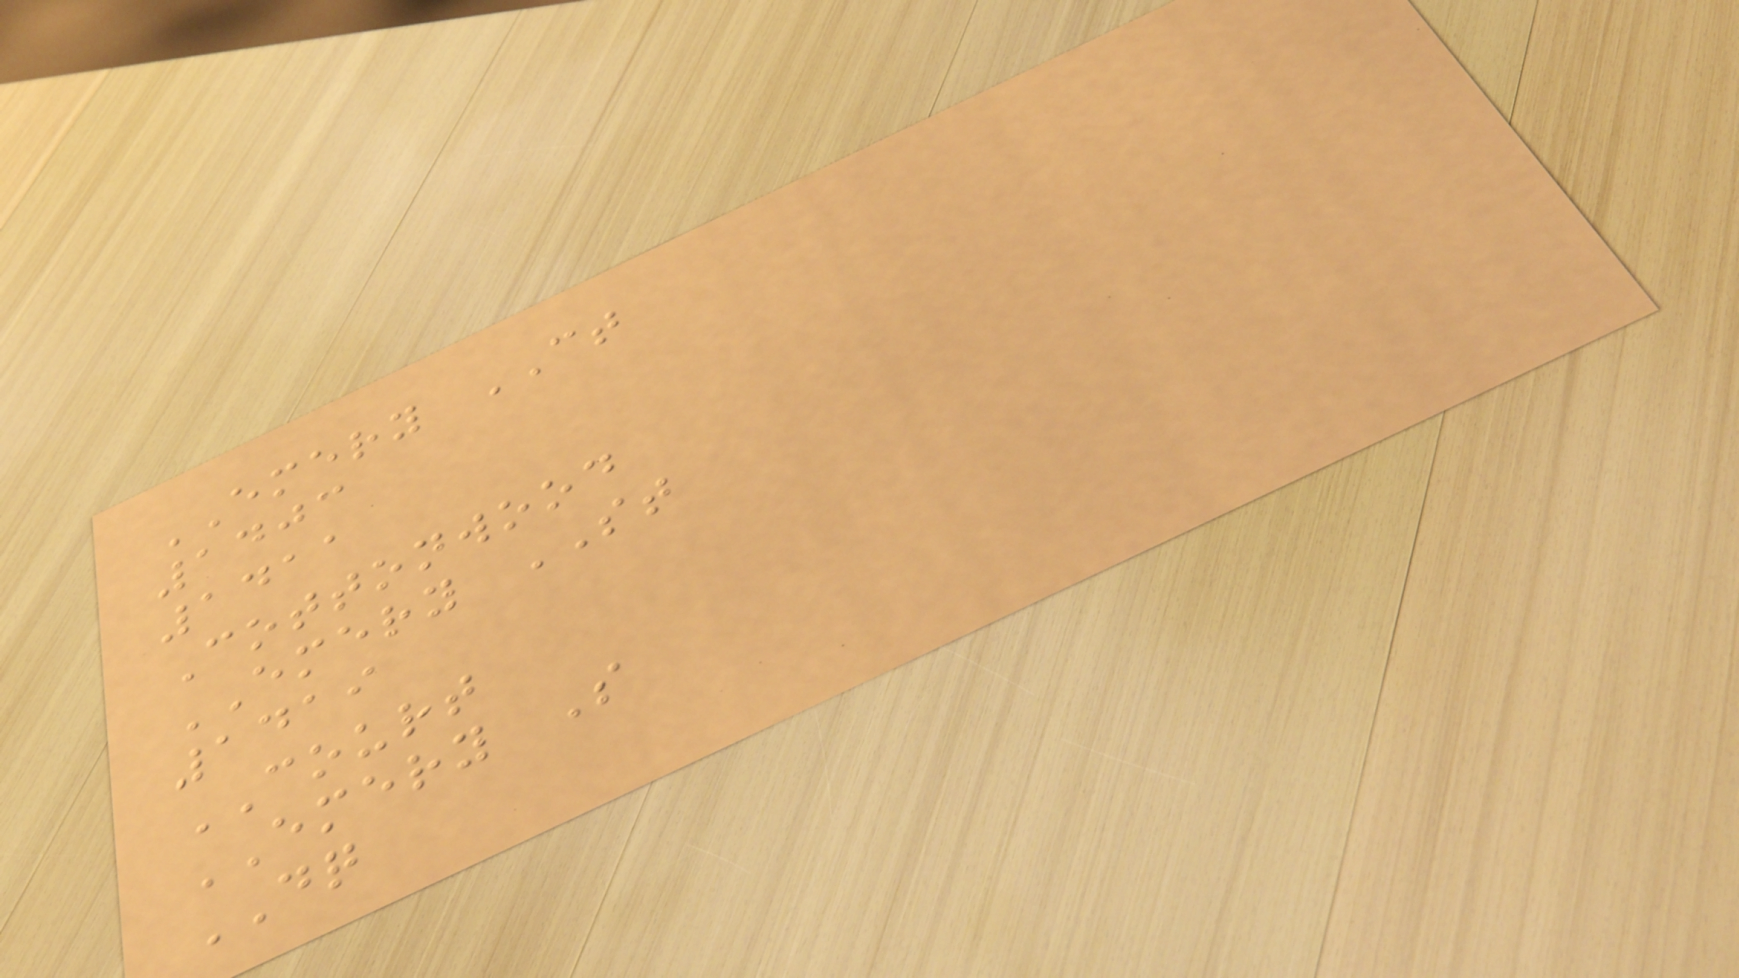EMERY CT
1403
1411
Cottonwood
EMERY ST
1419
COURT
EMERY S
DQ
